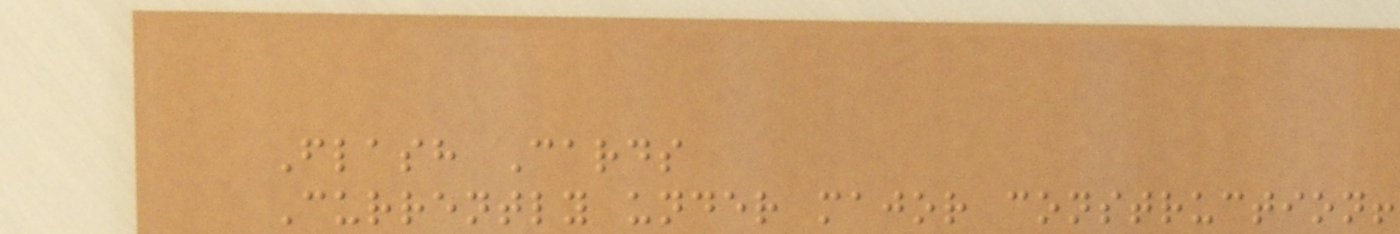Flash Cards
Currently under major construction!
